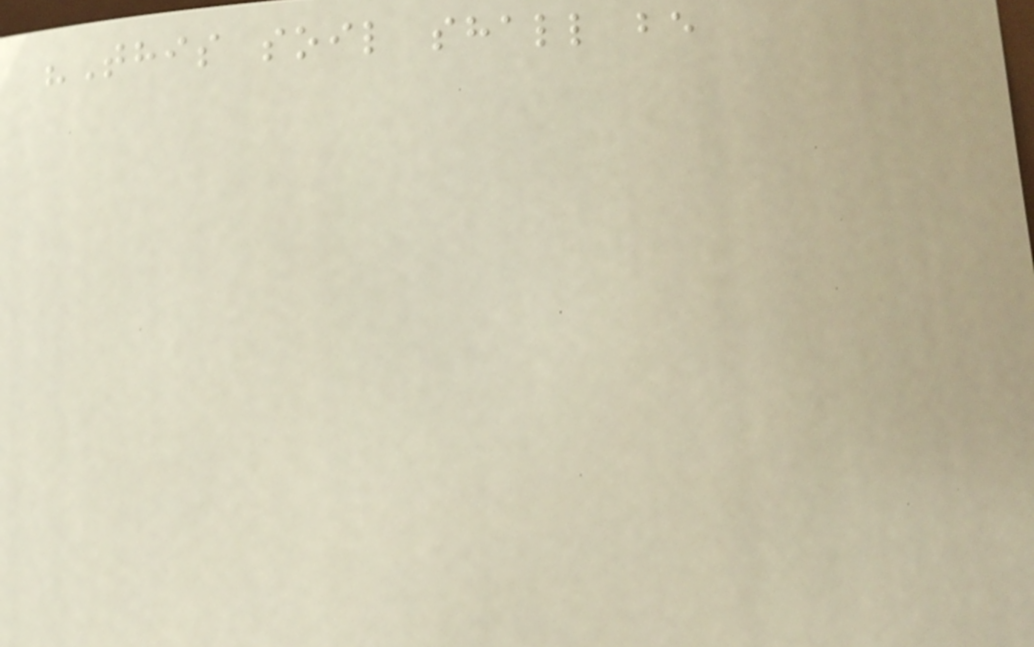"This soil shall be
